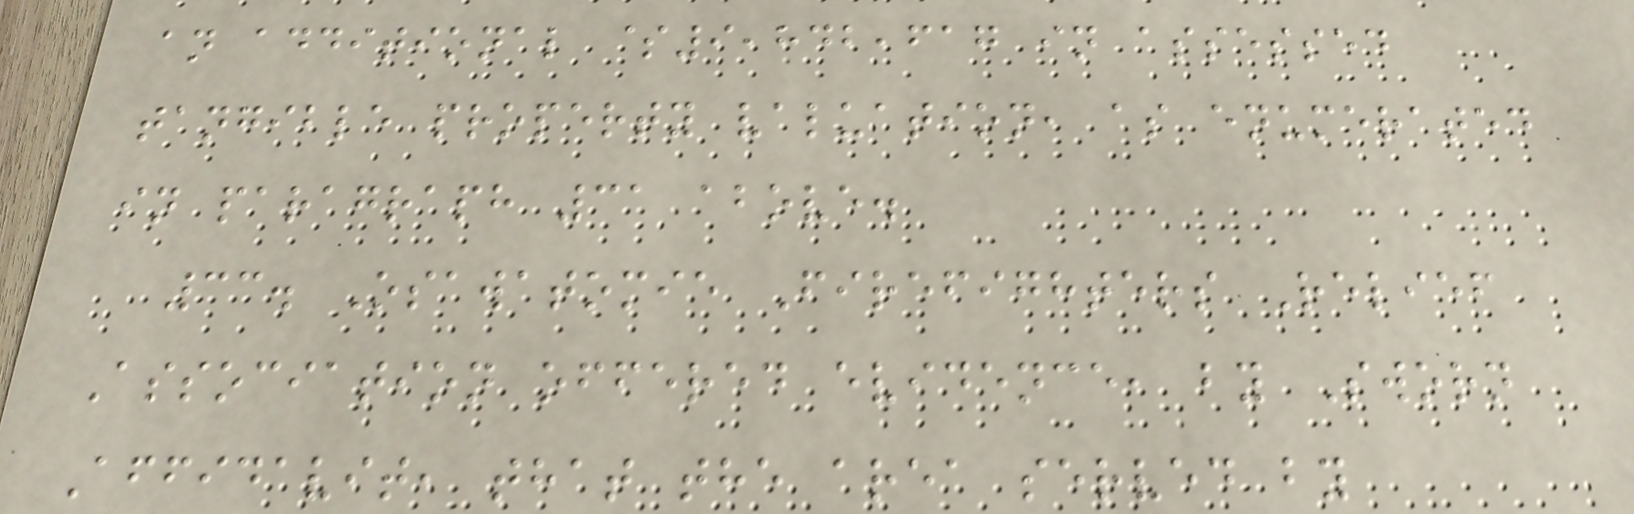an additional $9,842,617 in assessed
tangible property valuation, as enumerated
in paragraph 31 above.
33. Osawatomie Firefighters Relief
Association offered evidence, by Sworn
Affidavit, that the area served by
